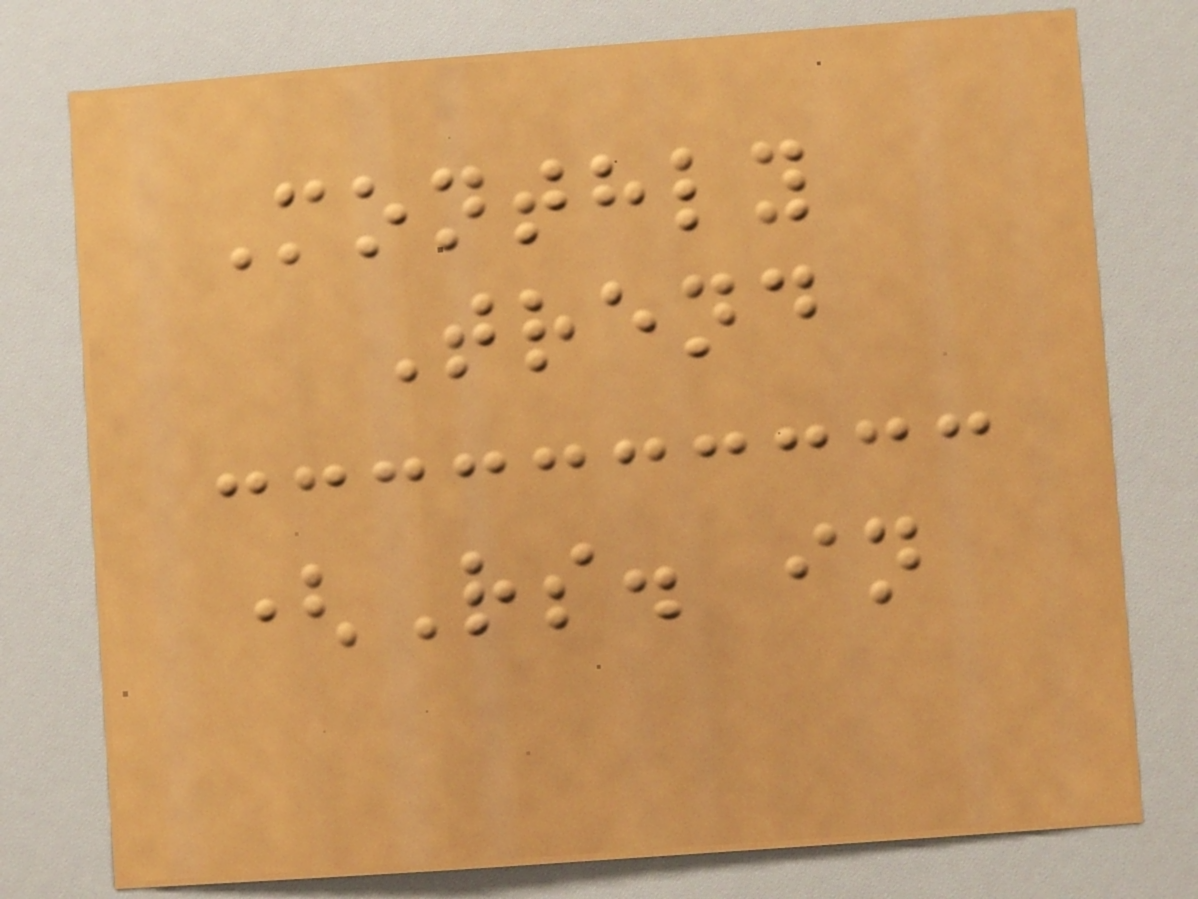Monthly
Trend
(Rs. in
